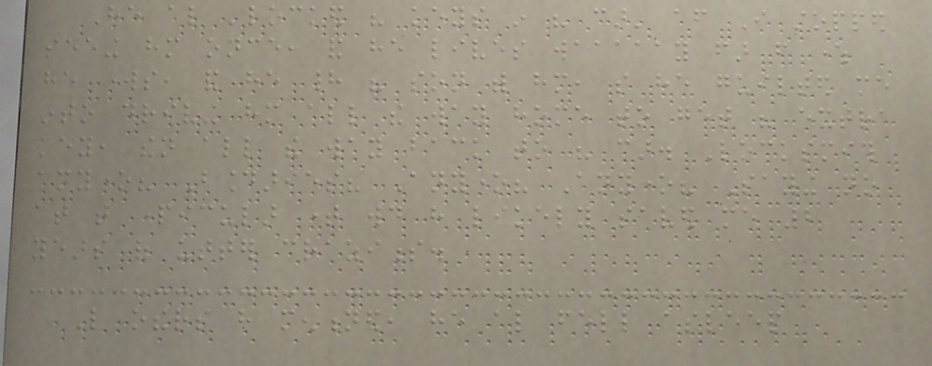He also 'locked his keys in his car' after I stopped
seeing him once, and he lives waaaaay far from where
he works, and he had his son with him, so he guilted me
into driving him all the way home to get his extra
key, then all the way back to his car. Locksmith
anyone? Boundaries? Anyone? Anyone? Saying no
at that particular time would have likely saved me 2
years of utter craziness.
Like others have mentioned, he also fell asleep
